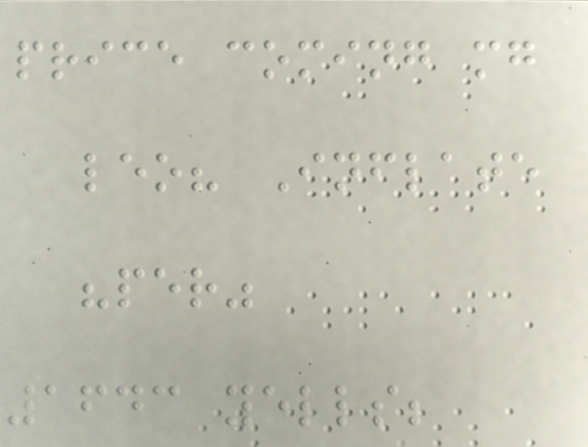price coming mg
leo? Inflate
"per"
1643 yells;
